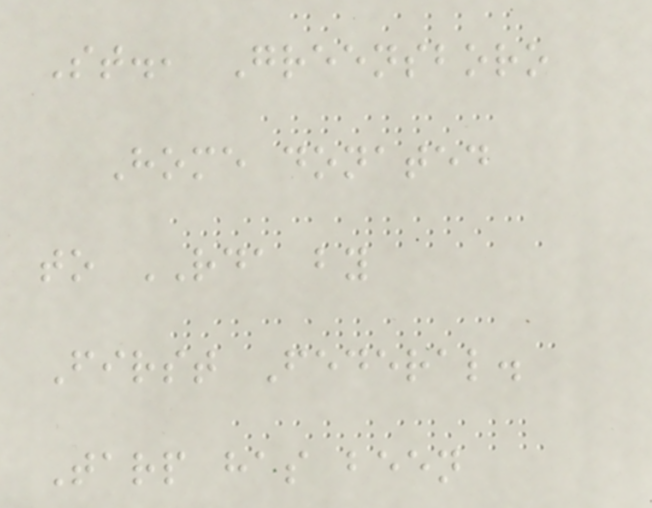St., Greensboro
Home donated
to RDA by
First Federal.
Tarp has been
